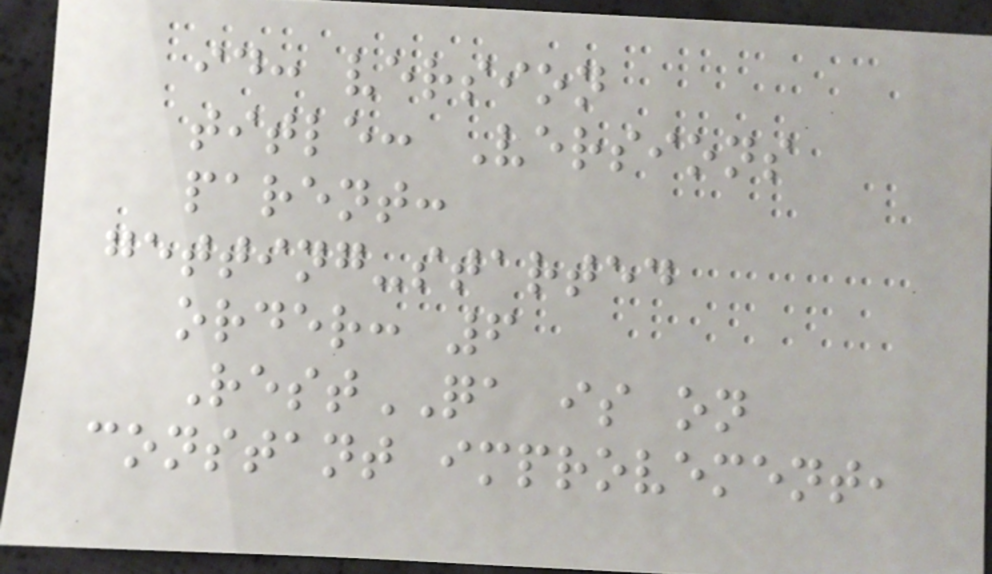id: version
title: Versions
parent:
getting-started
order: 6
RestQA is on
constant improvement,
